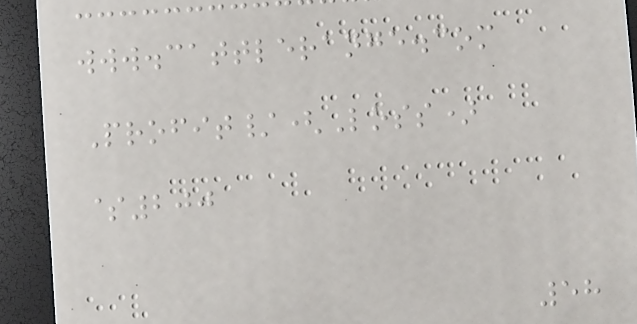www.cattlerange.com
Profit/(Loss)
$200
58
